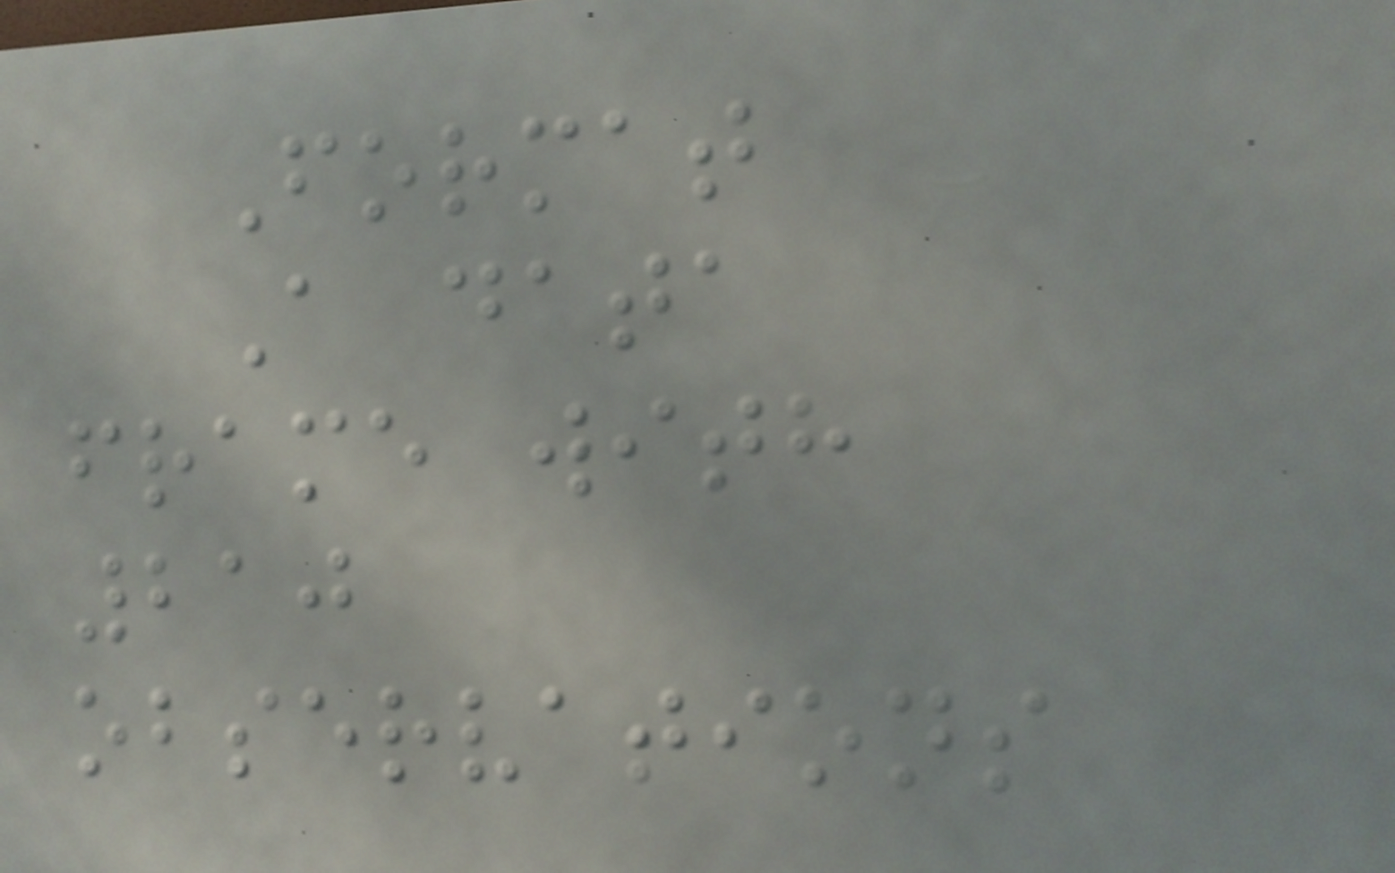Format
A data
frame with
210
observations
